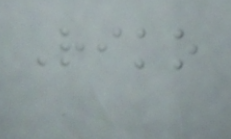Riko
